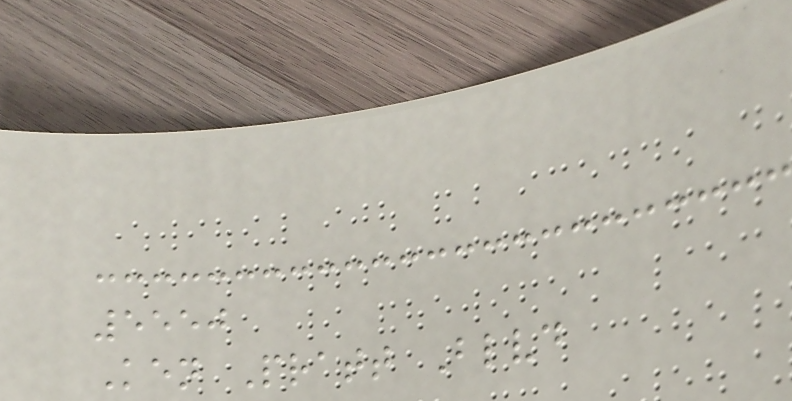5550
Ken Pratt Blvd
